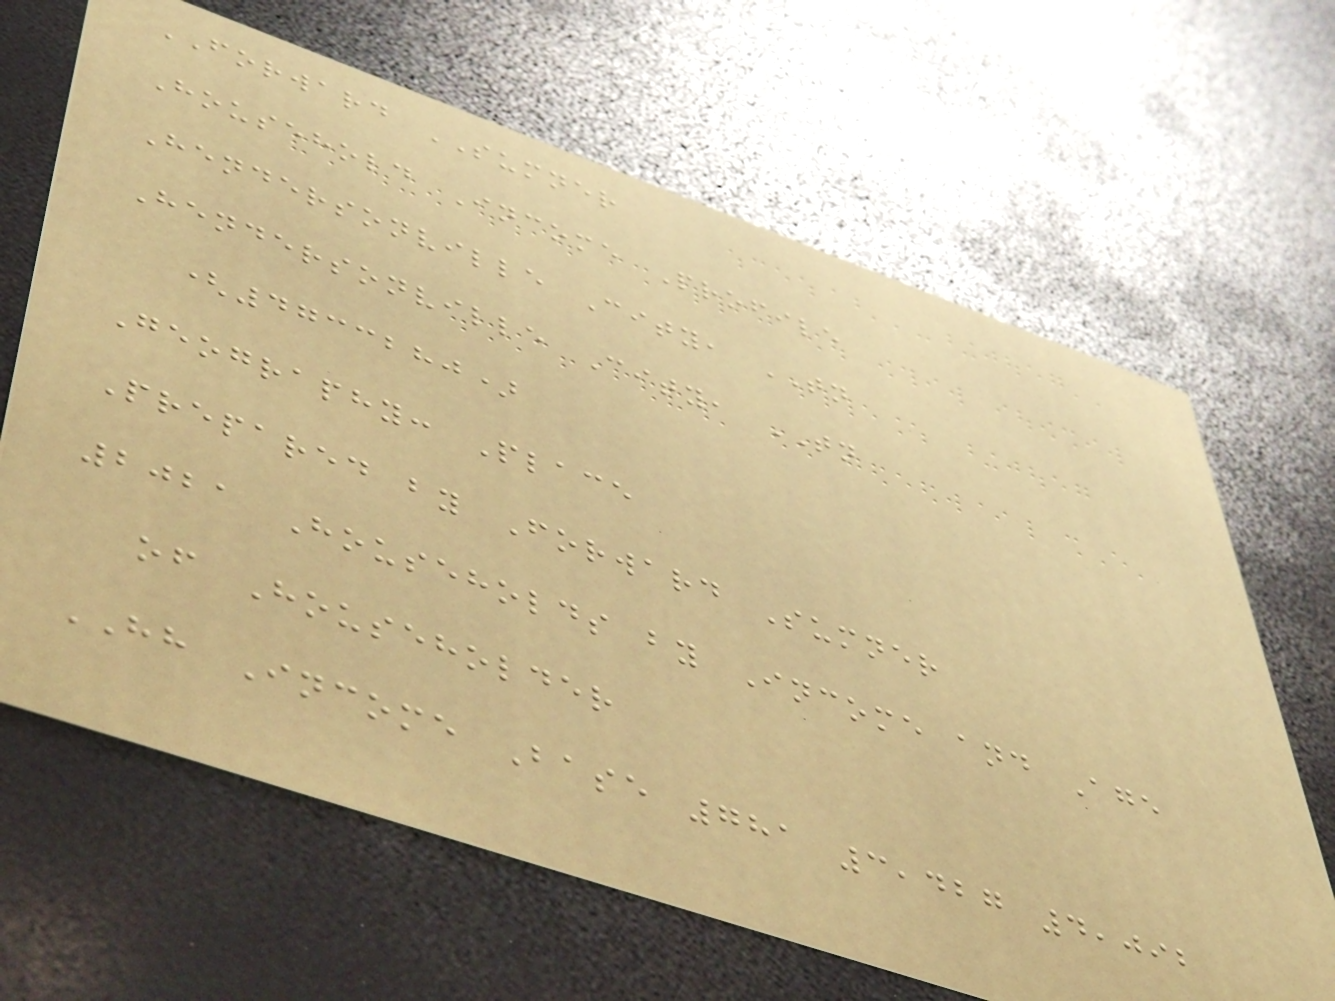FORWARD SUMNER
Household Income Profile
Hendersonville City, TN
Hendersonville City, TN
(4733280)
Geography: Place
Prepared by Forward Sumner
2021 Households by Income and Age
of Householder
HH Income Base 781 3,427 4,092
